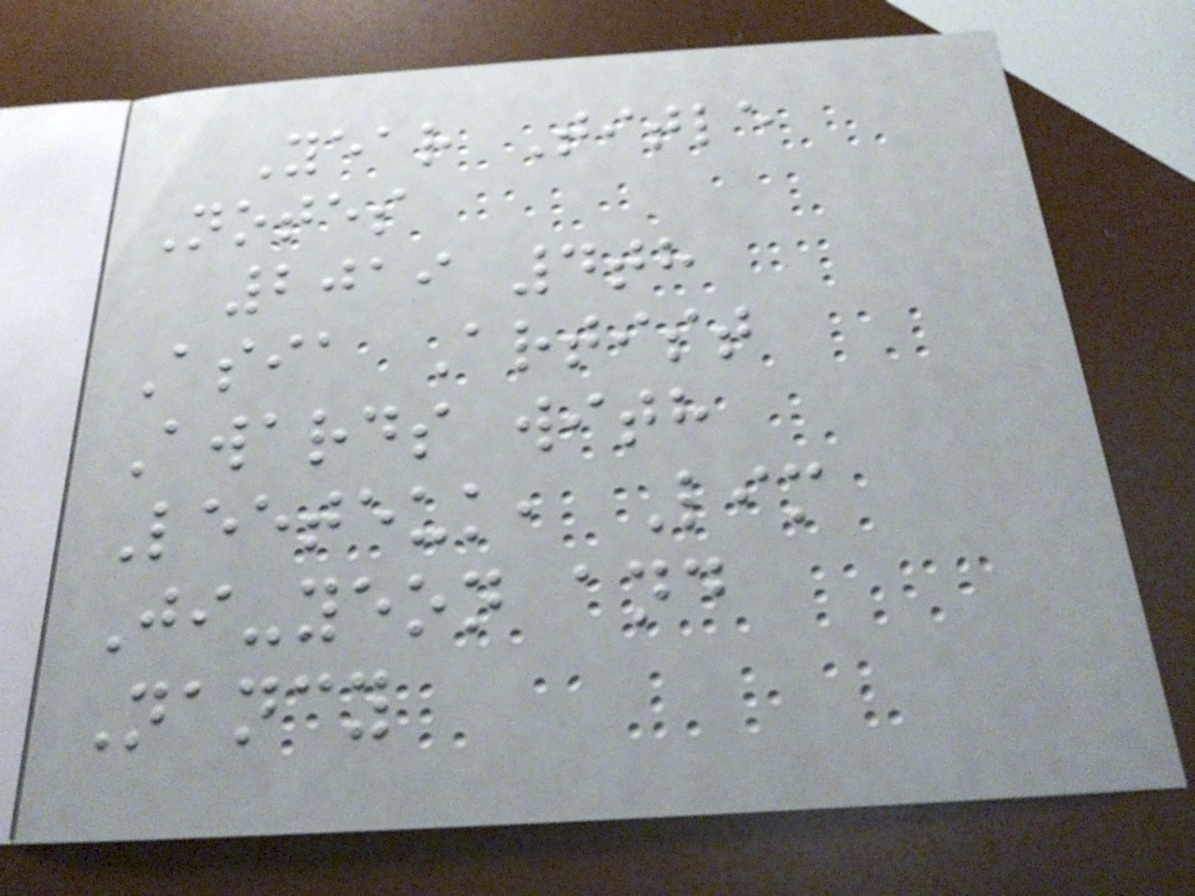Year Title
Notes
2019 4th
Asia Artist
Awards with
Leeteuk, Lim
Ji-yeon and
Nancy
